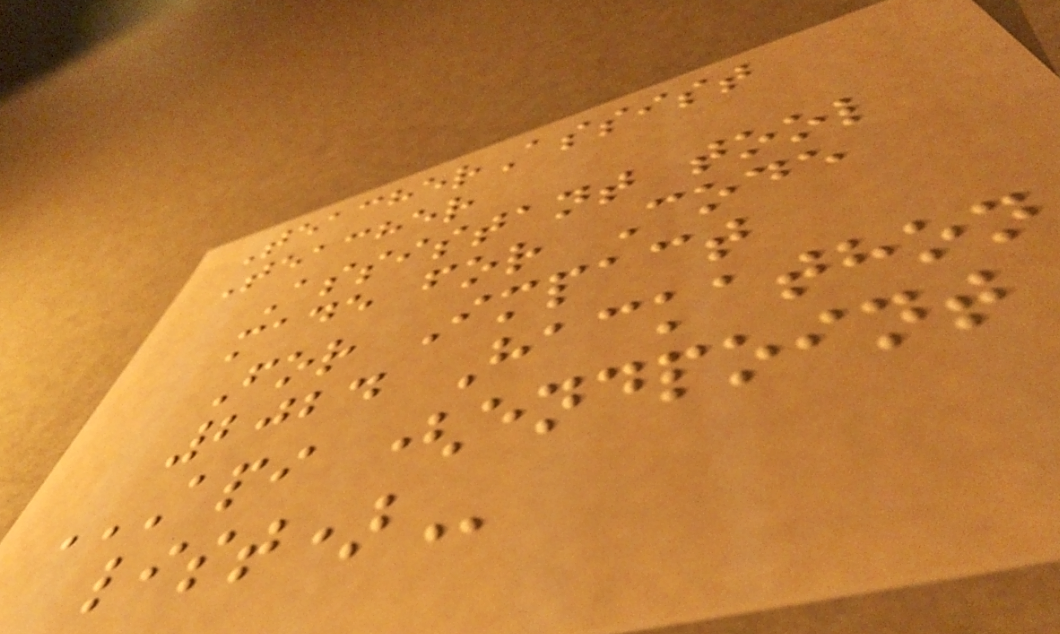TeacherAssist
Teacher
Assistant tool
made for Code
For Impact
2024 Hackathon
API (ENDPOINT
LIST)
